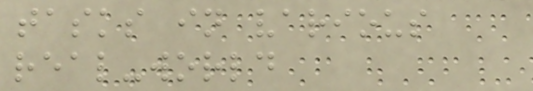tasks in various
real-world
